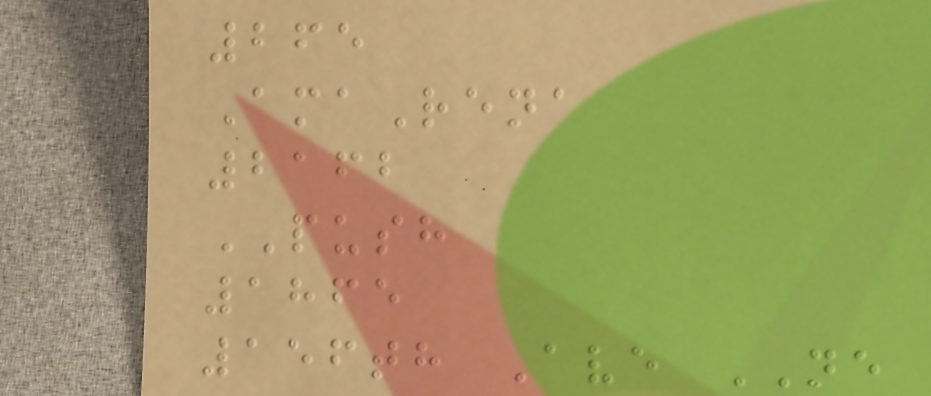265
AmaRena
2162
PUSH
1865
156th Ave NE
